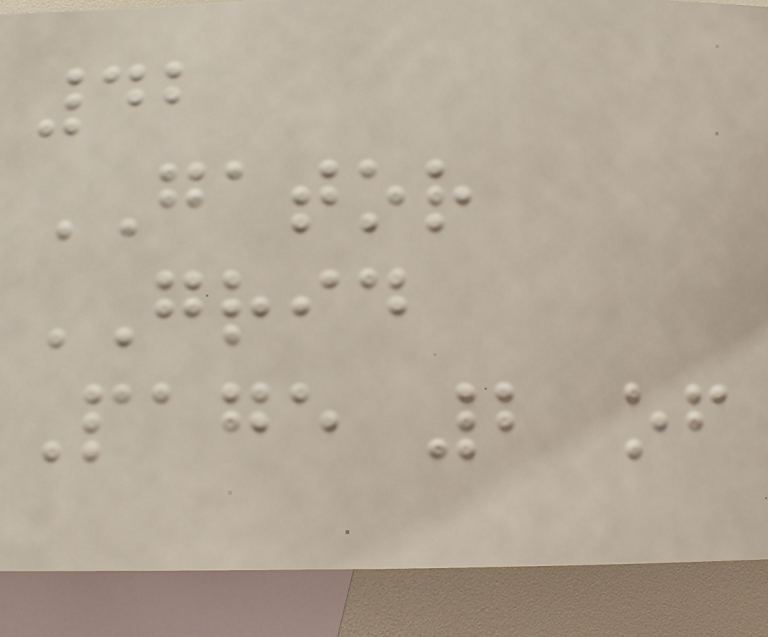42
GATOR
GRID
Page 2 of
